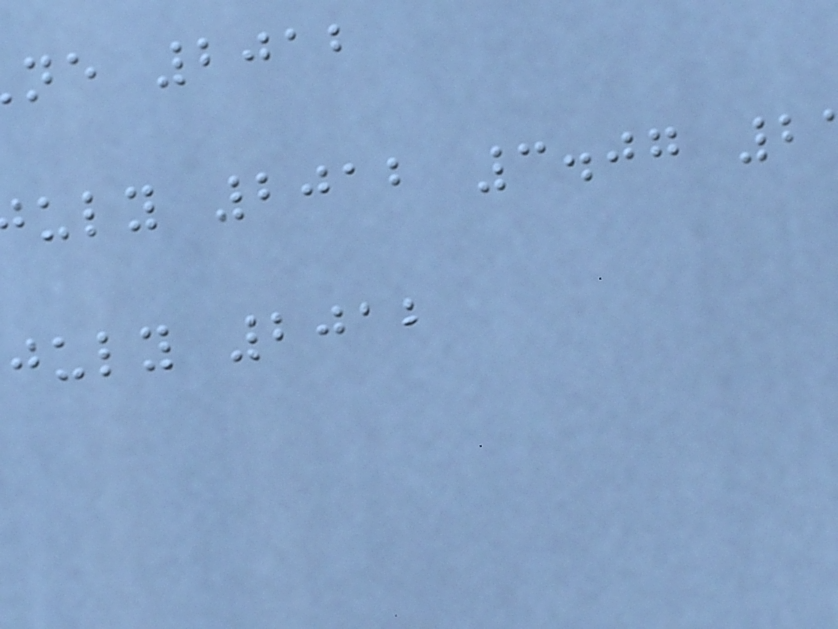ne 2012
uly 2012 3.07 2
july 2012
